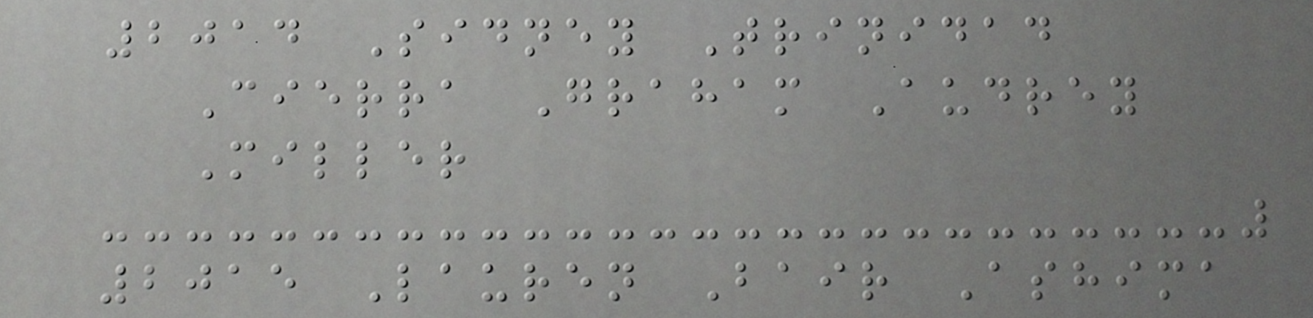2014 Sidney Trinidad
Cierra Graham Audrey
Miller
2015 Lauren Bair Ashima
